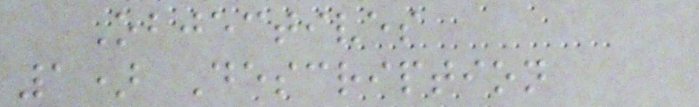Objectives
1) Description
